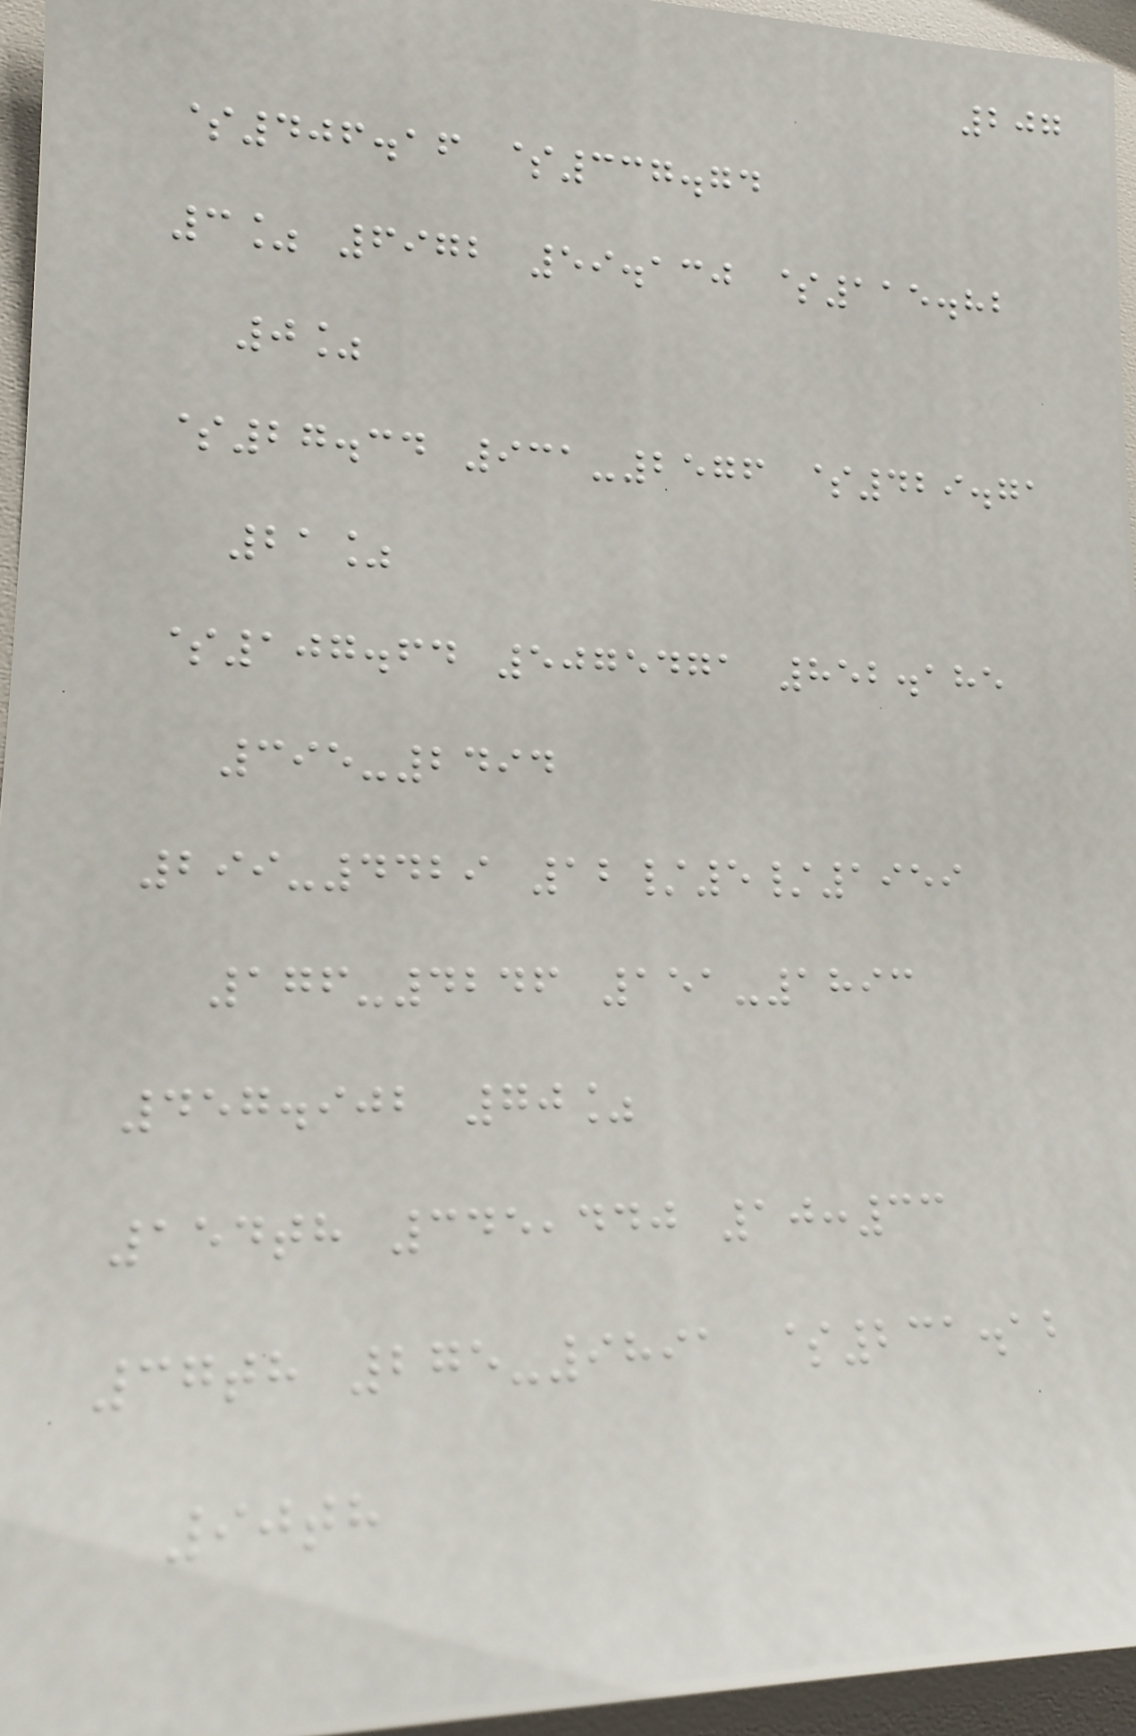207
$406.16 $337.74
3% 6972 59.130 $115.82
0%
$27.34 931-2576 $429.71
21%
$107.64 5075471 852.185
395-2494
299-4429 12/5/1959
176-4246 151-1893
457.902 70%
154th 345,440 10:33
37th 275-9891 $231.12
90th
